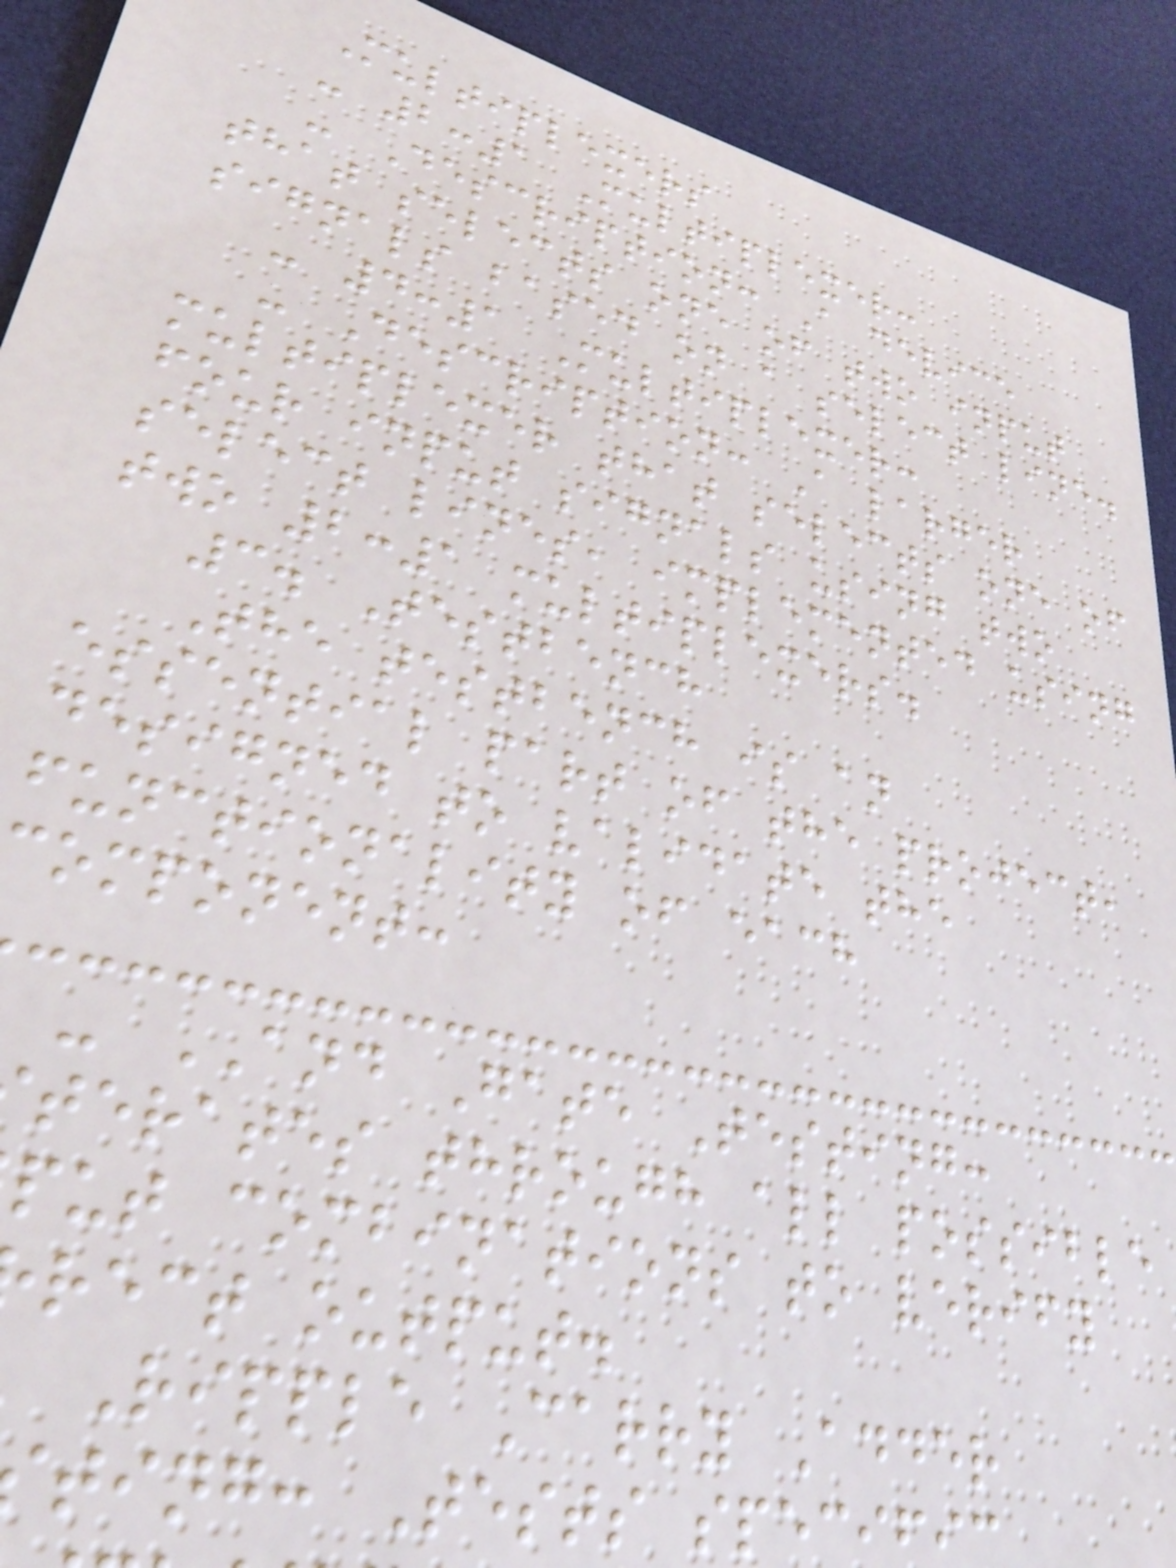Multiplexers
- 2:1 Multiplexer:
- Description: A device
that selects one of two input
signals based on a select line.
- 4:1 Multiplexer:
- Description: A larger
multiplexer that selects one of
four input signals using two
select lines, implemented using
two 2:1 multiplexers.
3. Testbench
The testbench is an
essential part of the project,
designed to validate the
functionality of each
omponent:
- AND Gate Testing:
terates through all possible
put combinations to verify
rect output.
Ripple Carry Adder
ting: Tests specif
